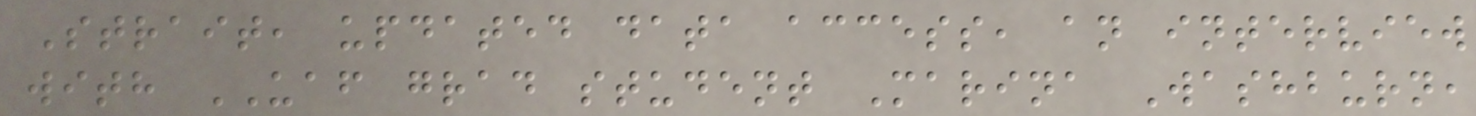Strait, updated data access, an interview
with UAF grad student Marina Washburn,
